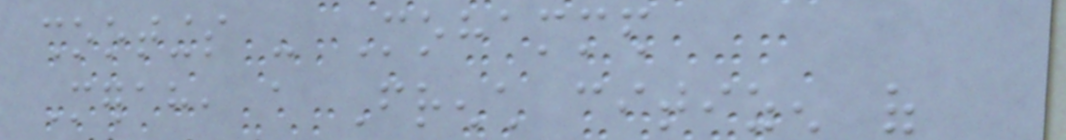shootings - Mohammed
Merah, a French citizen of
